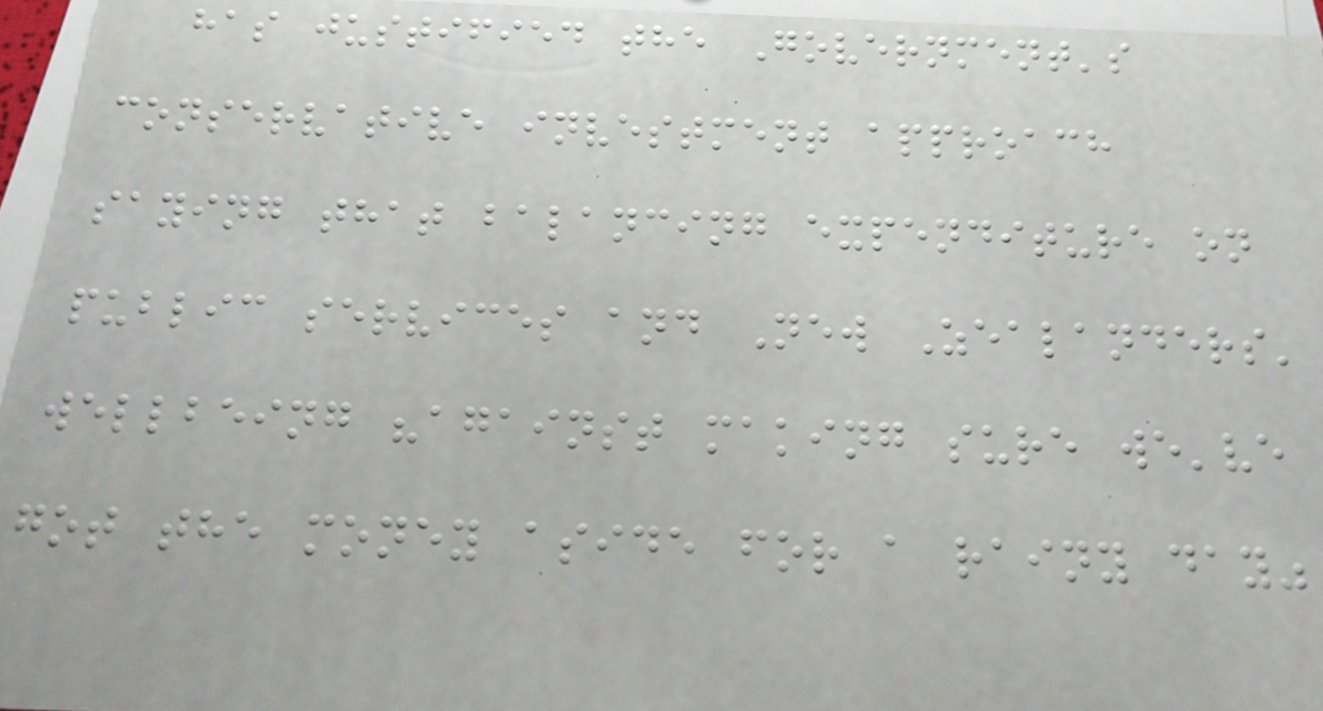has justified the Government's
conservative investment approach
saying that balancing expenditure on
public services and New Zealanders'
wellbeing "against making sure we've
got the money aside for a rainy day"
